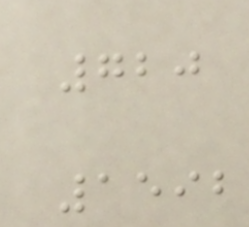720
1592
